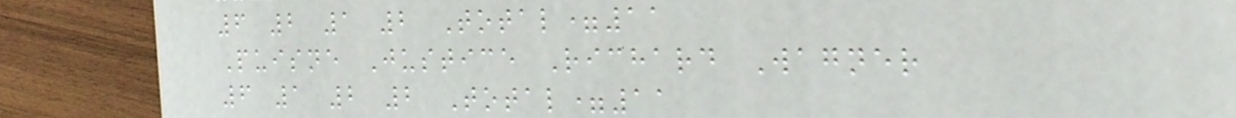6 2 1 2 Total=11
Puisne Justice Richard Wagner
6 1 2 2 Total=11
